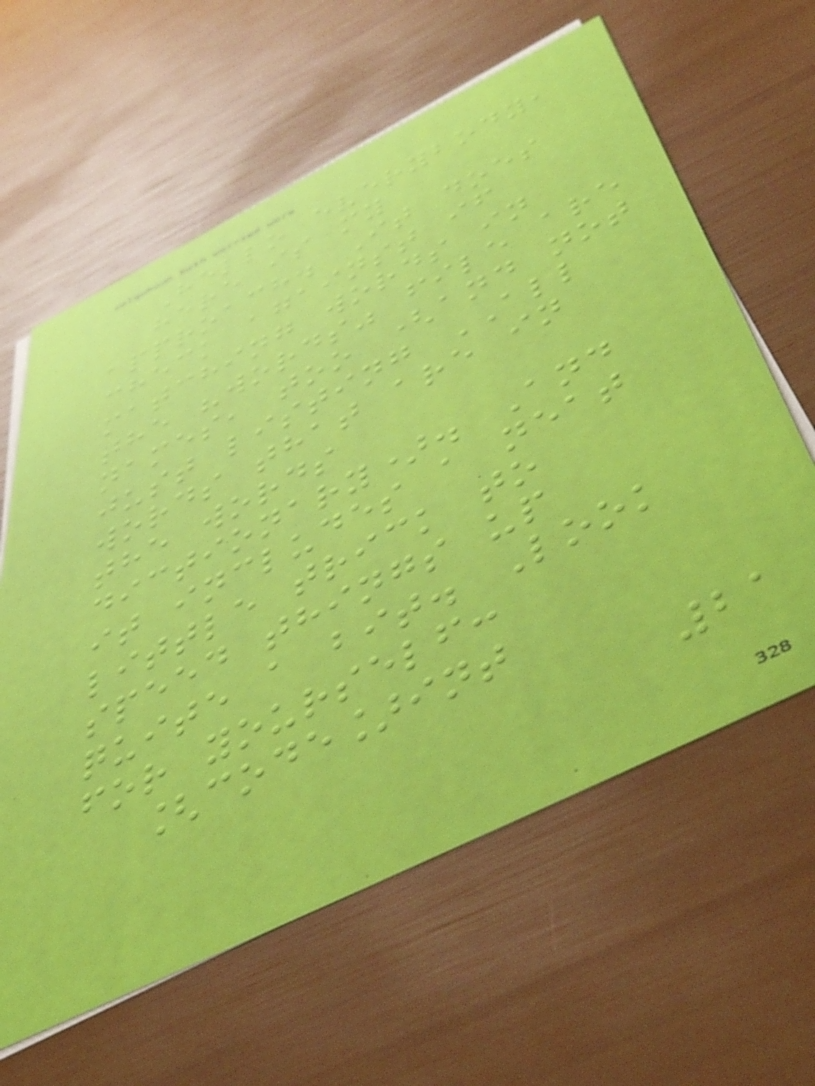Hello everybody,
here is my
approach. It does
check against if
matching words in
the "words" file are
names, too (and not
just listing ALL
words that are in
the words
dictionary). And
it includes a neat
little trick to
speed things up
quite a bit. Look
for yourself:
[code]int
21
